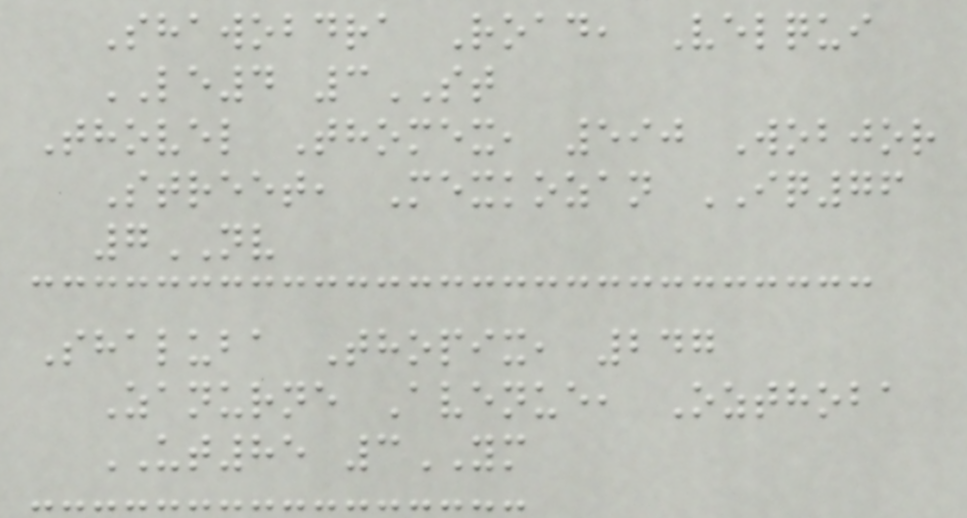Shawobdra Road, Velqui
LE4 3ST
Thovel Thomex, 590 Wobjor
Street, Mexkozan IQ76
7NV
Shaluba Thopix, 247
Zanurne Avenue, Ozthoba
UT85 3YM
